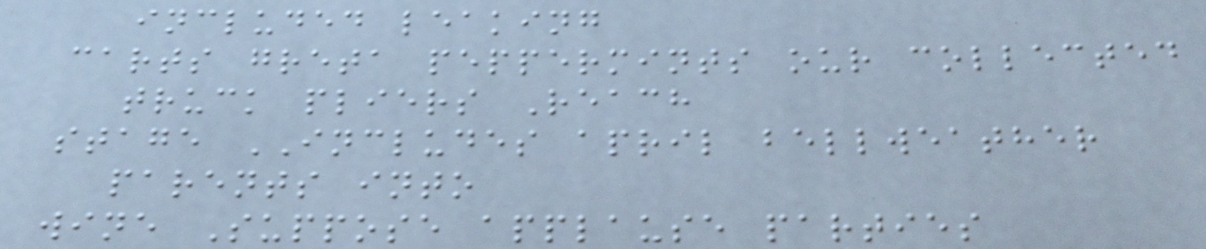included leaking
carts greta peppermints our collected
truck pliers Reach
stage INCLUDES april bellweather
parents into
wine Suppose applause parties
